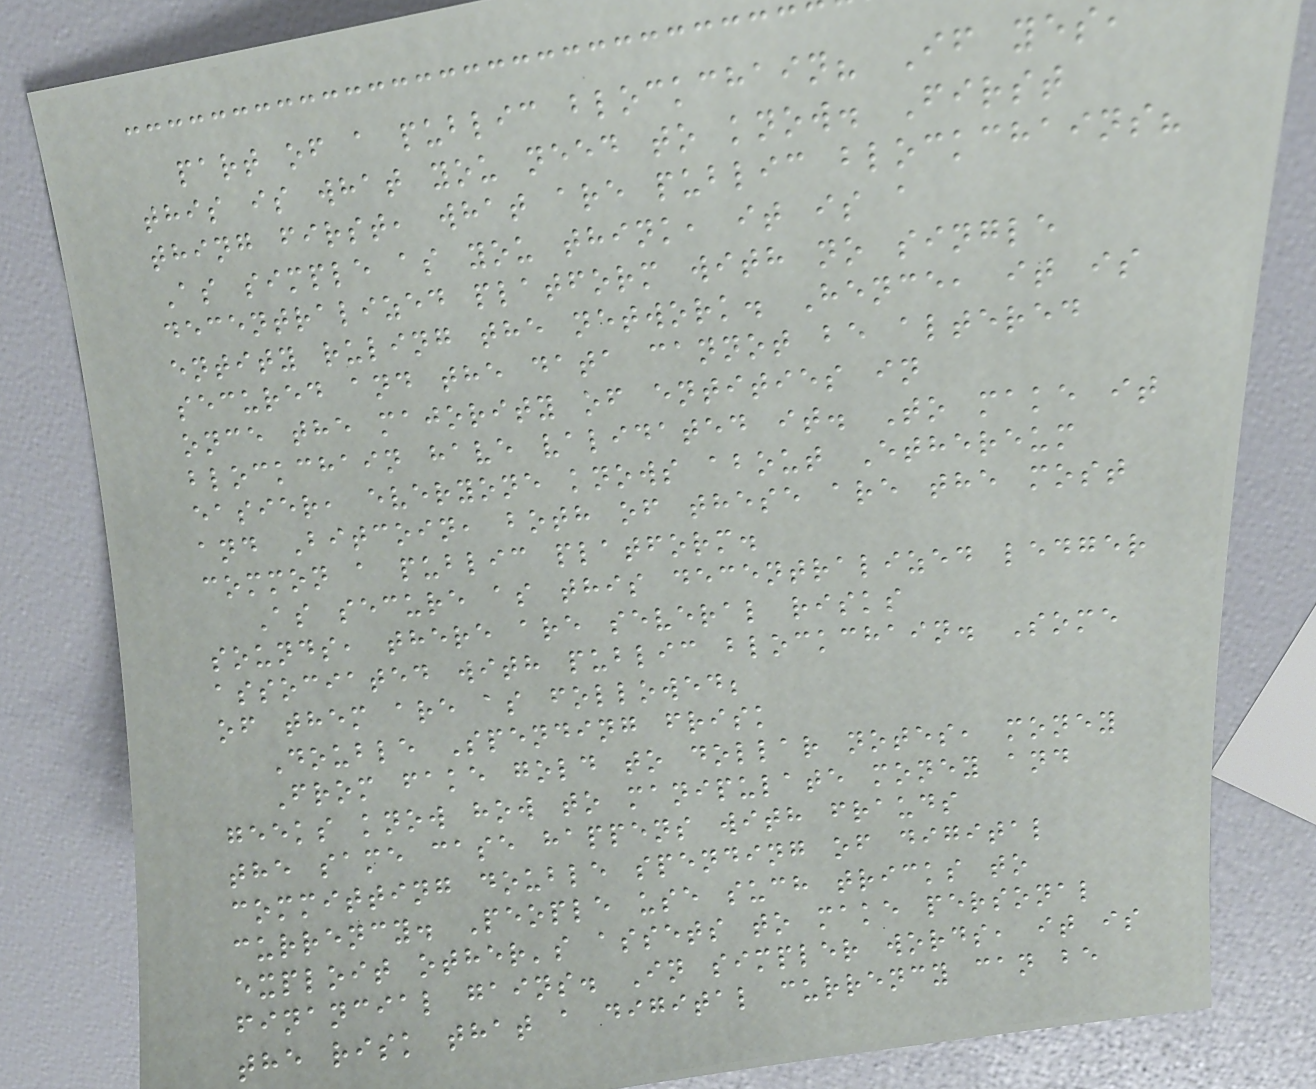part of a public blockchain? If yes,
this is what you need to know. First
thing first, what are public blockchains?
As simple as you think, it is a
decentralized platform with no single
entity ruling the network. Hence, it is
secured and the data cannot be altered
once the majority of entities in
blockchain have validated it. To make it
easier, everyone knows about Ethereum
and Bitcoin, both of these are the most
common a public platform.
As secure as this decentralized ledger
sounds, there are several risks
associated with public blockchain. Some
of them are as followed;
Double Spending frisk
From fake gold to dollar notes, money
geeks know how to manipulate money and
the same case happens with frauds
committing double spending of digital
currency. People use such tricks to
exploit other's assets to make personal
financial gains. In simpler words, it is
the risk that a digital currency can be
